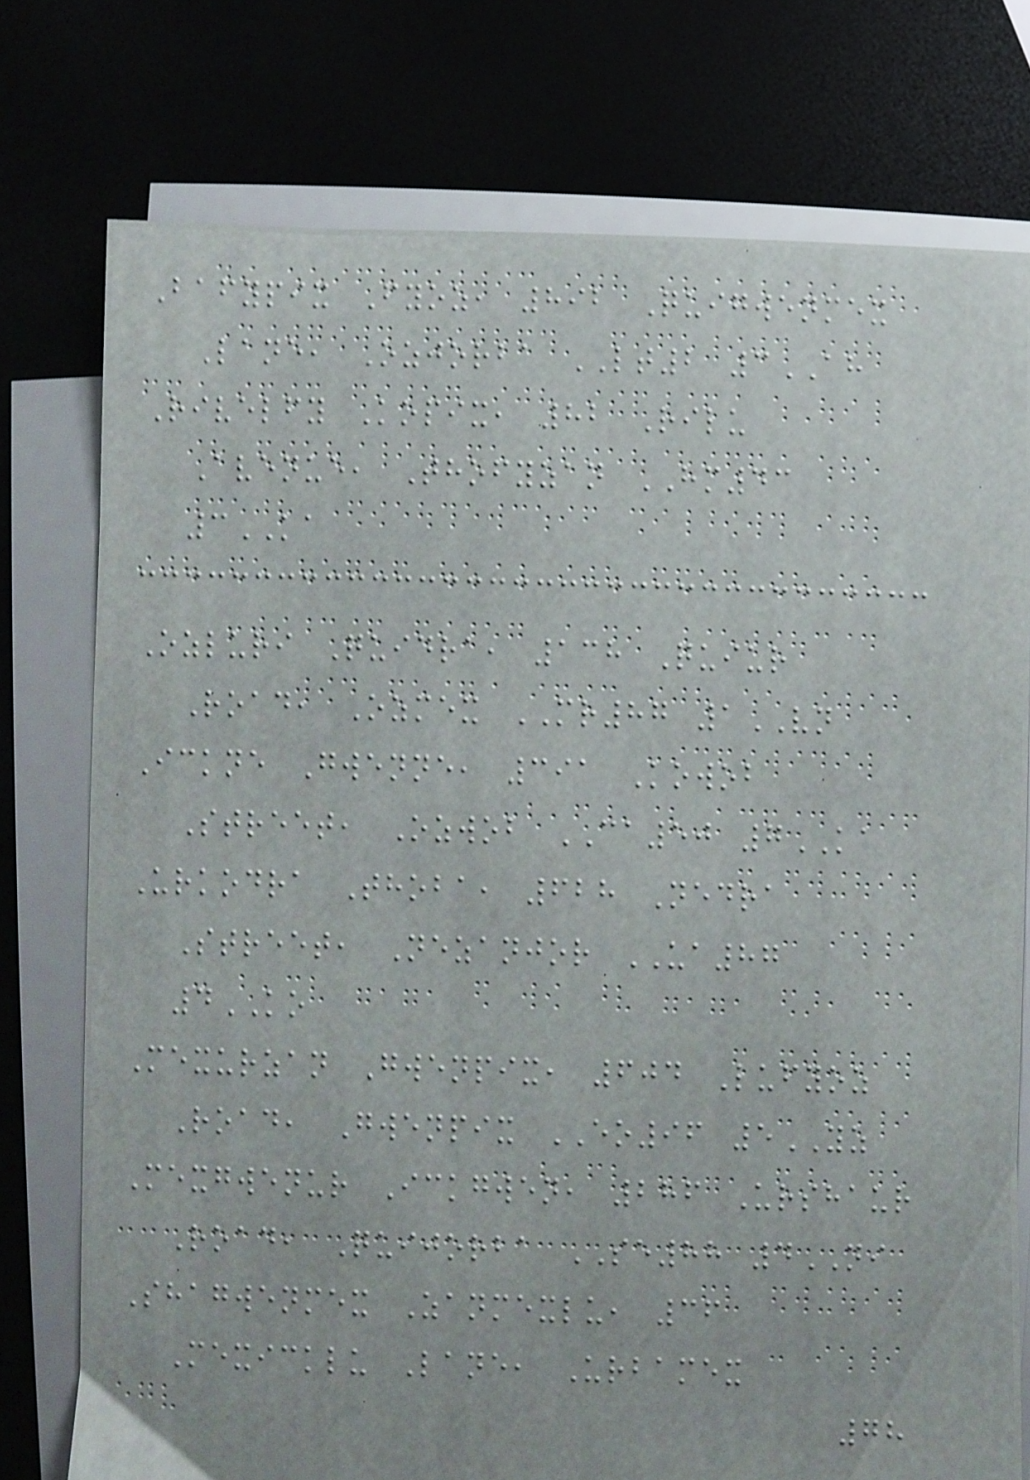Bafypix Fyoz, 892 Quigwenmex
Lane, Ozjorba LT2 3AH
Rivelfy Kopix, 82 Rilu
Avenue, Thofyzan HM43
3KA
Ozluri Quidra, 138 Quiur
Road, Ozmex MR87 1VN
Ickne Gwenne, 391 Kowob
Street, Ozwob CA50 7KA
Urkodra Thoba, 628 Nedra
Street, Nezanjor UA87
4KO
Mexurzan Gwenpix, 604 Lufyoz
Road, Gwenpix EO96 5YZ
Mexgwenur Ickgwen, 286 Urshaur
Road, Quijorba SE88 4NI
Shagwenmex Zanmexlu, 36
Mexicklu Lane, Urbamex
78
